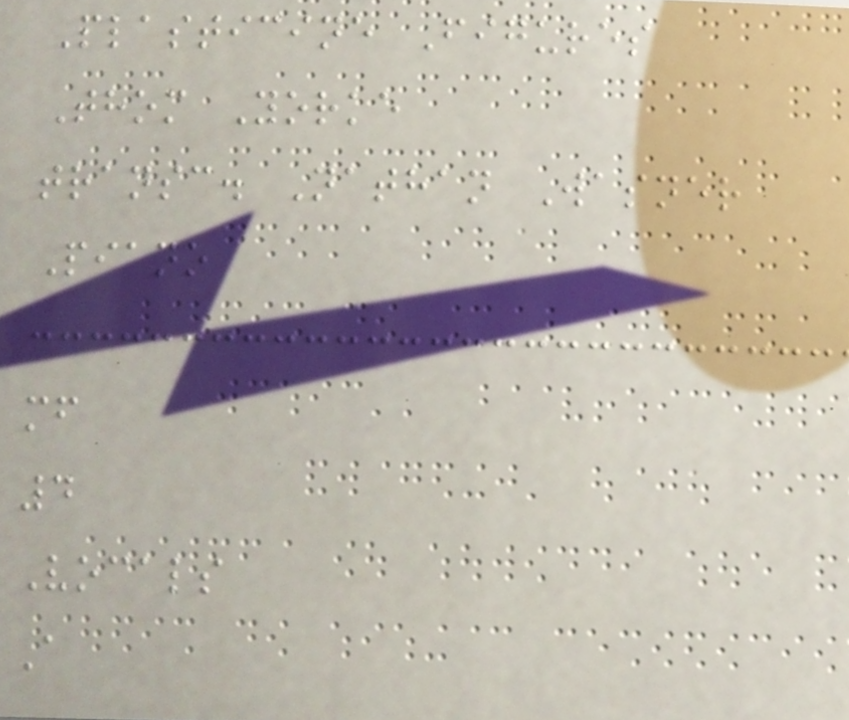Plasticine Figures
Thom Yorke
transc. Nathan Wasner
Piano
mf
4
Vocals
A
